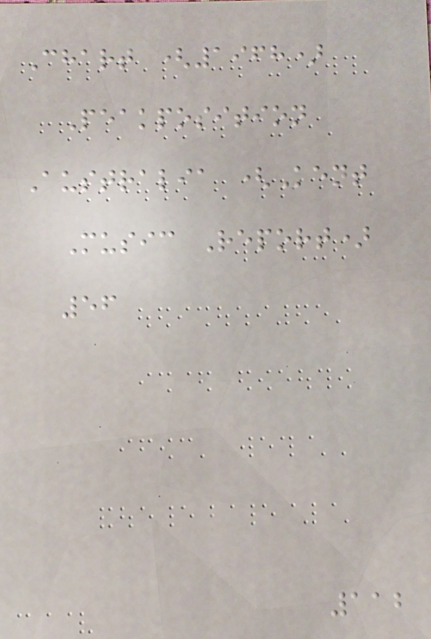Chart (1968)
Peakposition
Australia (Kent
Music Report)
56
112
